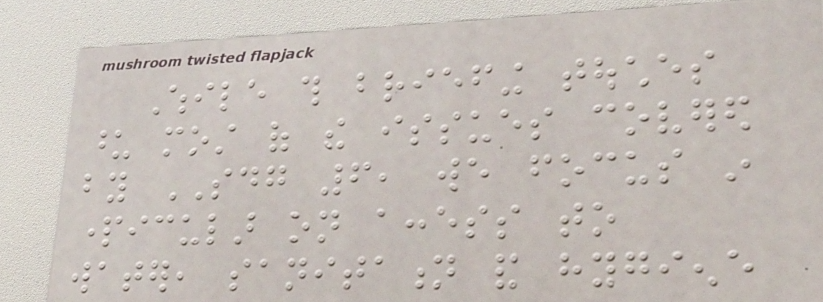While this briefing touches
upon most of the issues covered
by SDG 6, we focus in
particular on access to
water, sanitation and hygiene
